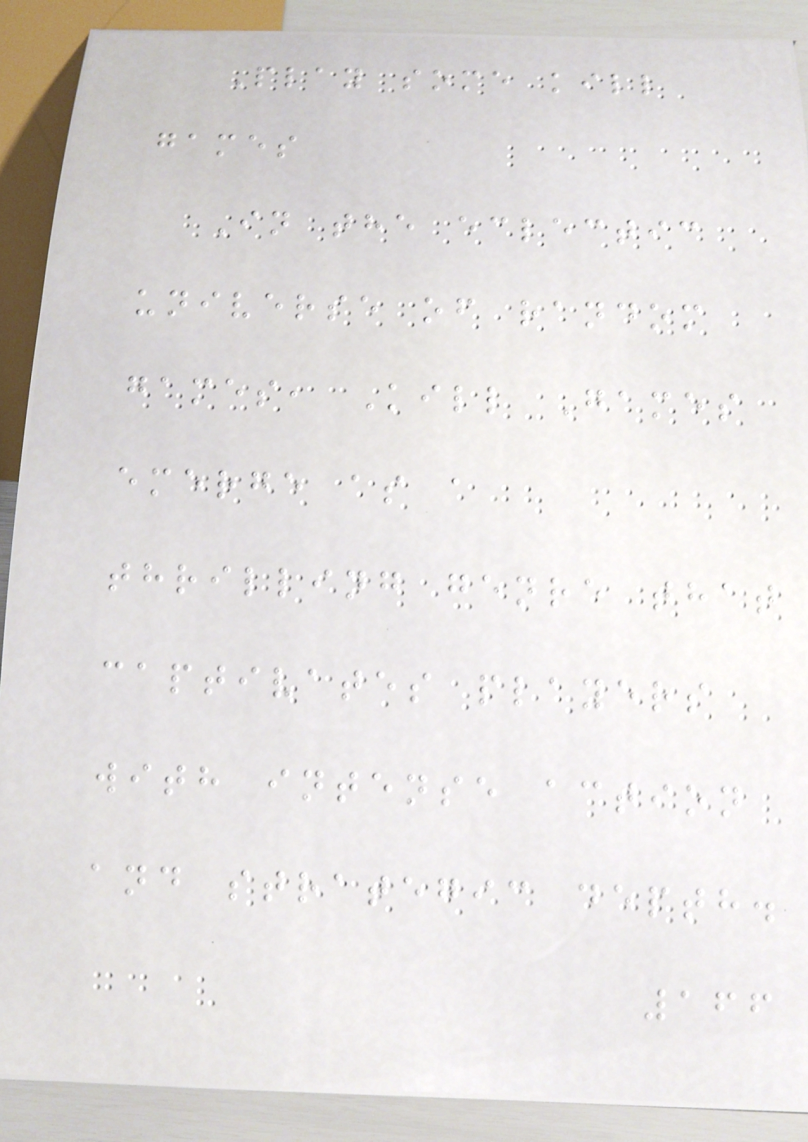Play some kill
games
In the eclectic
universe of random
games, Kill Games
emerge as a
thrilling genre that
captivates players
with intense action
and strategic depth.
166
